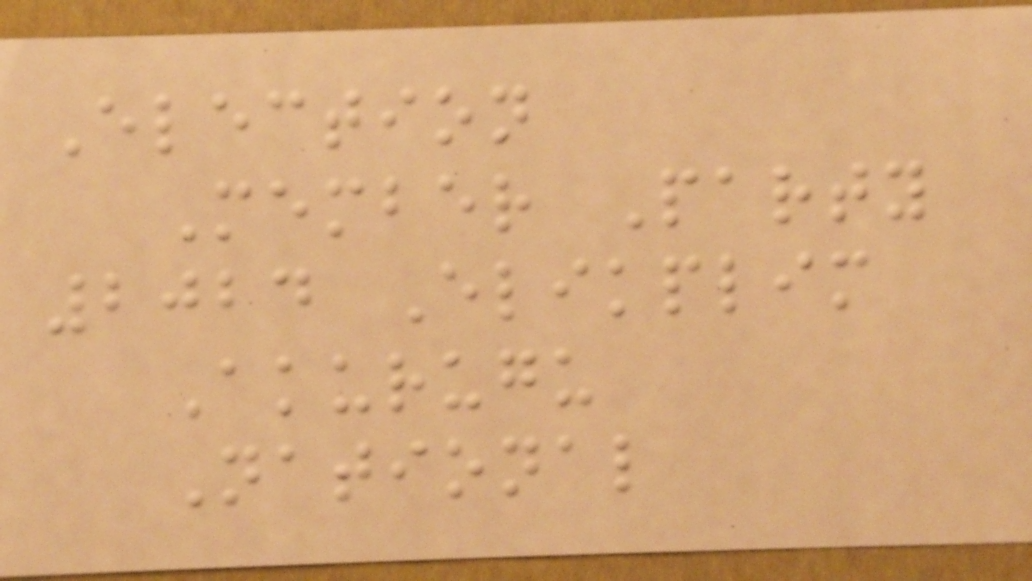Election
Member Party
2024 Elikplim
Akurugu
National
